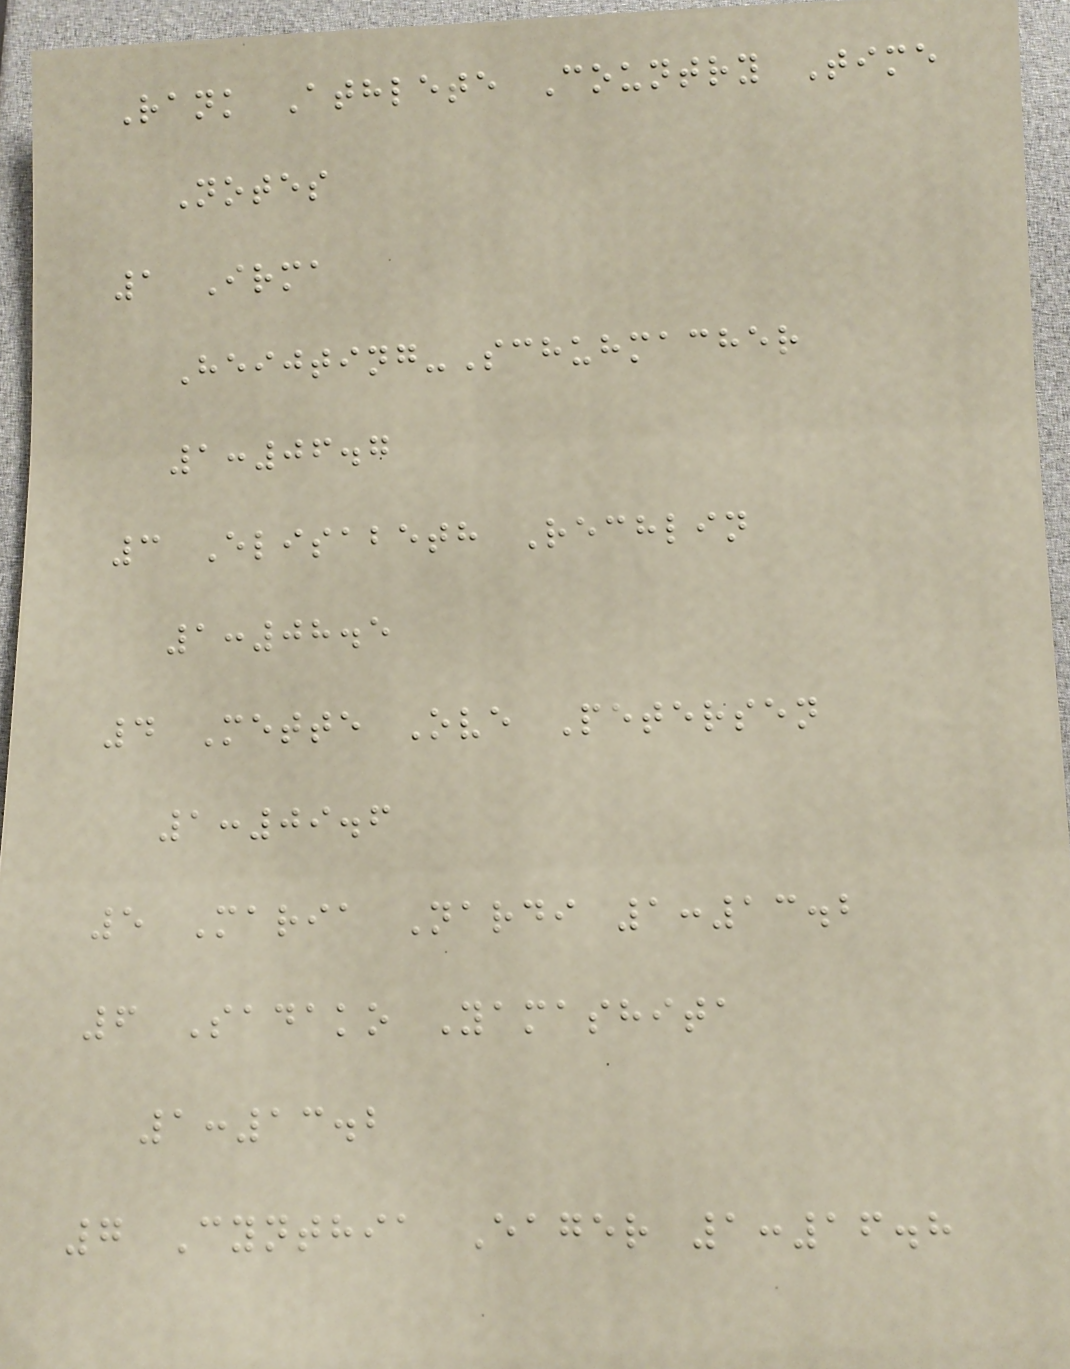Rank Athlete Country Time
Notes
1 Irma
Heijting-Schuhmacher
1:06.7
3 Elisabeth Rechlin
1:08.5
4 Mette Ove Petersen
1:09.6
5 Maria Nardi 1:13.2
6 Sadako Yamashita
1:13.2
7 Cynthia Eager 1:16.8
